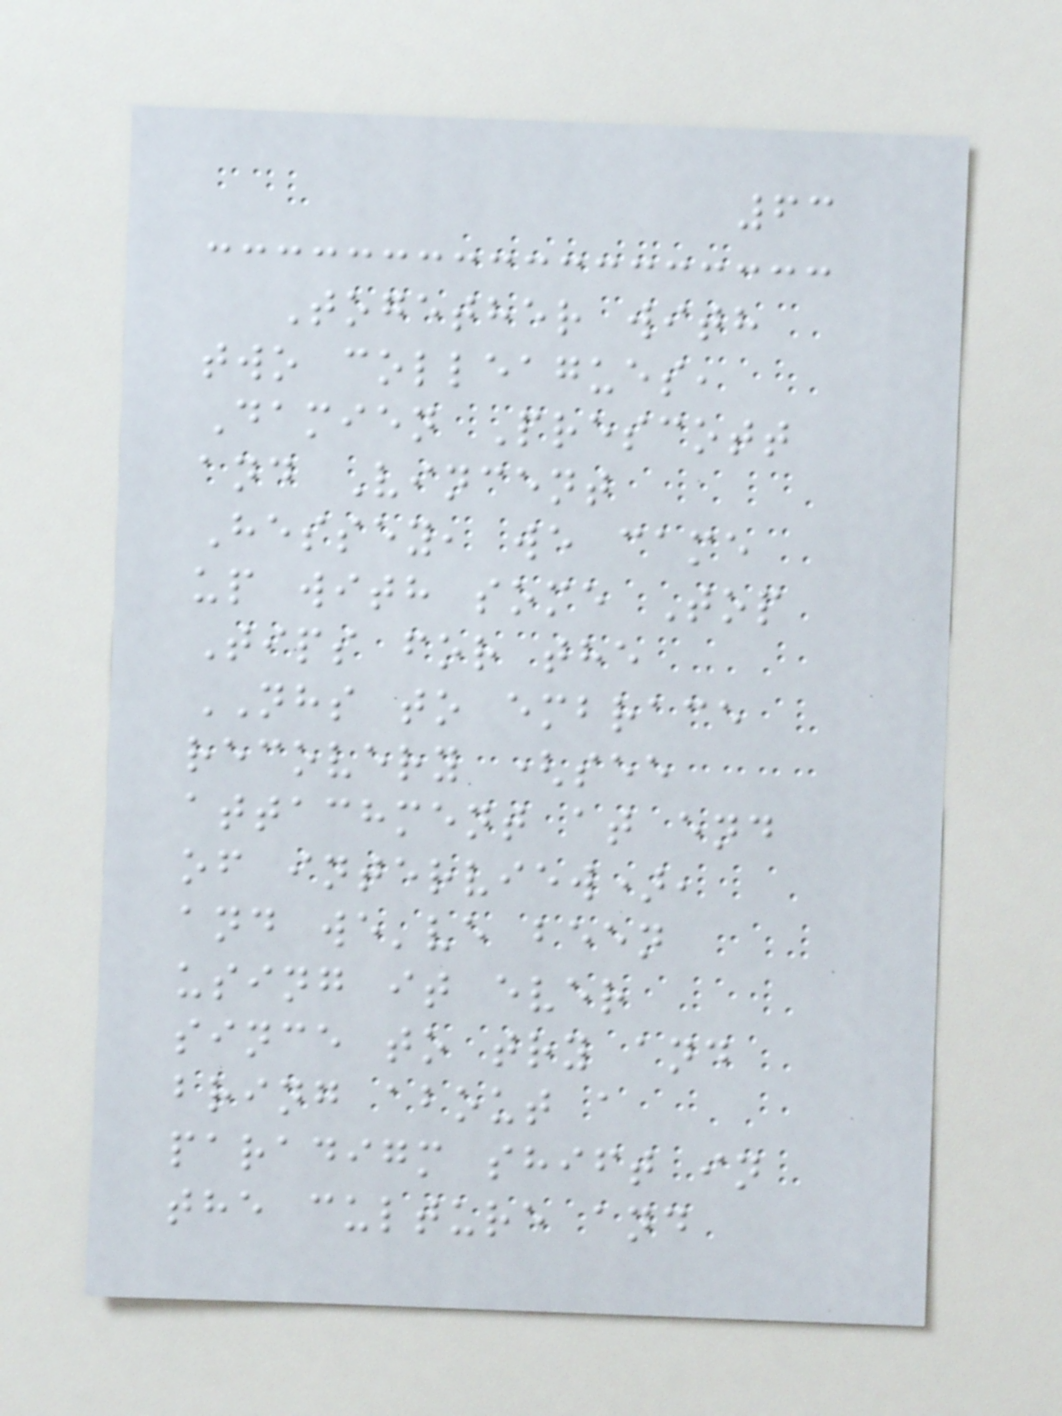63
Together with
two colleagues,
Damien Prescott
and Vincent
Hessey, we came
up with some Top
Tips for the
NHS to embrace
recovery (see
attachment at end
of interview),
and we've been
using it ever
since to try and
bring about a
paradigm shift in
the culture and
